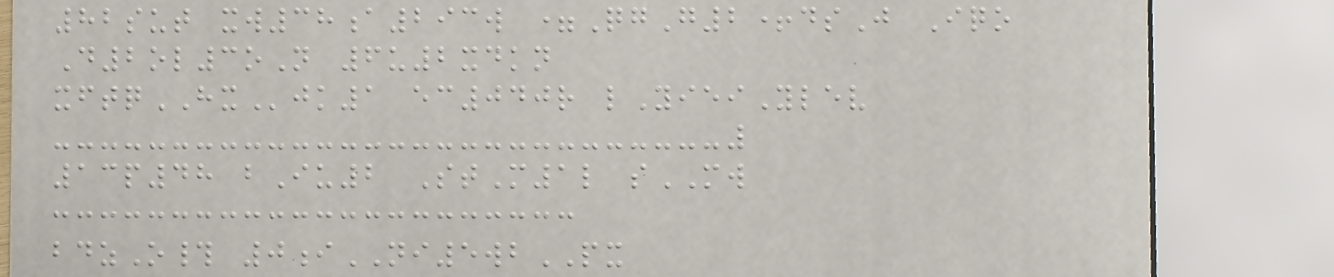82sut xw38a293w =QgG2+dsJ Iqo
D2ol3oN 6u2xdkn
xftqHXjk1 ec040r lYieiYlev
13p48 bIu2 StM1l sMW
bdzO# 0iNI5wbPX
